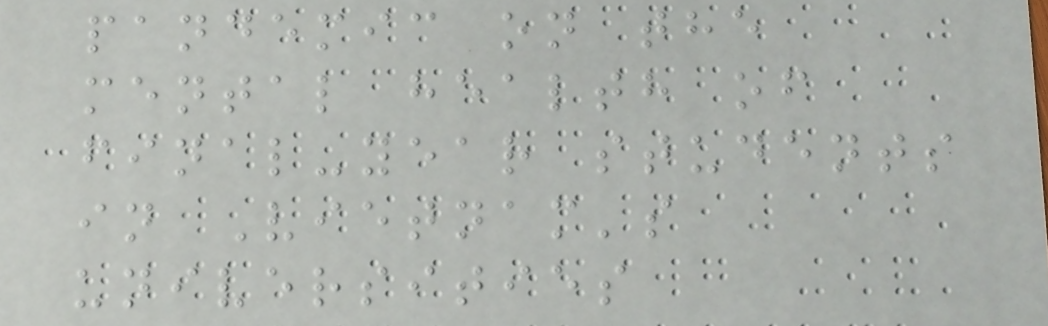pandemic on the
mental health of
final-year students
in Vietnam's
universities
